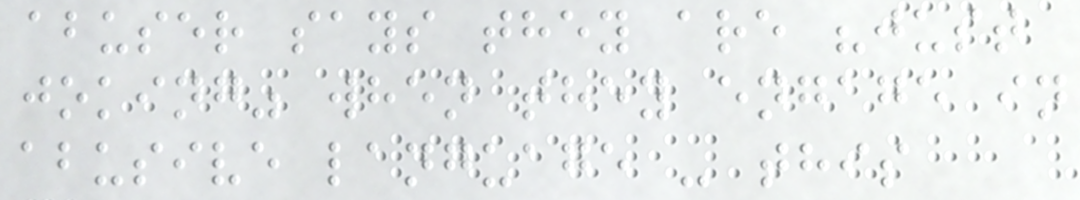abuser says they are "just
joking" when they engage in
abusive language - this
